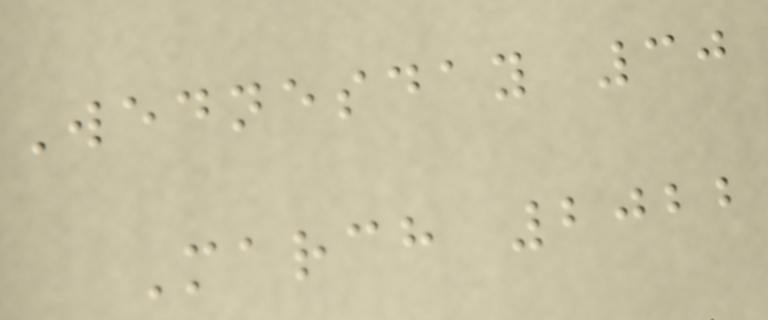Wednesday 30
March 2022
